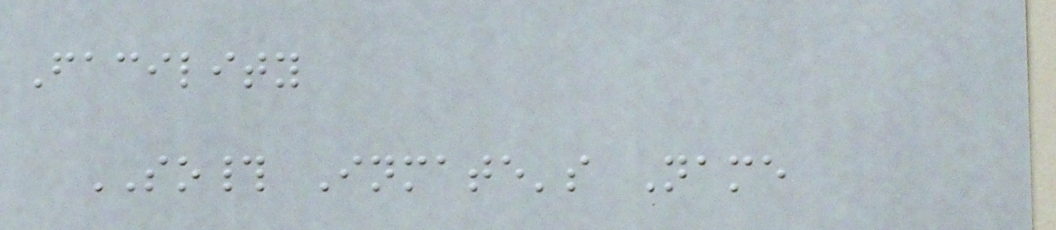Facility
SO# Inmate's Name
